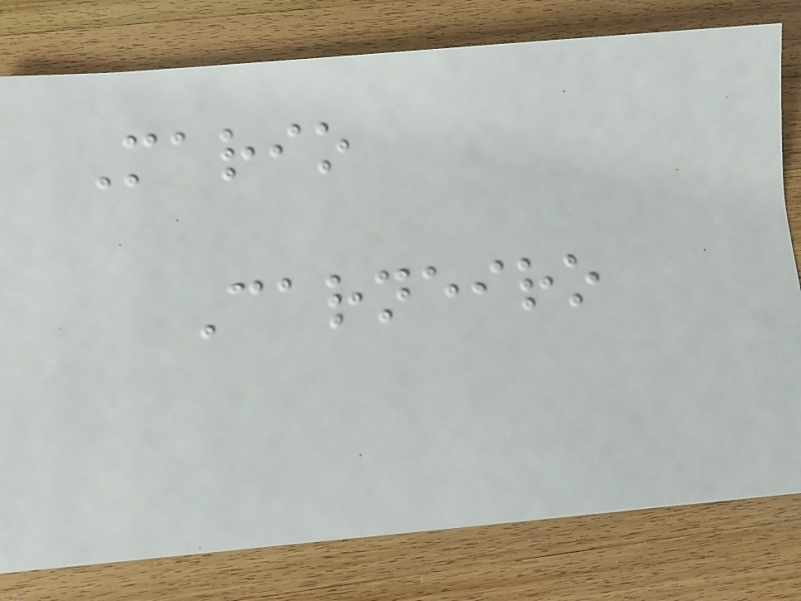Mario
Carneiro
